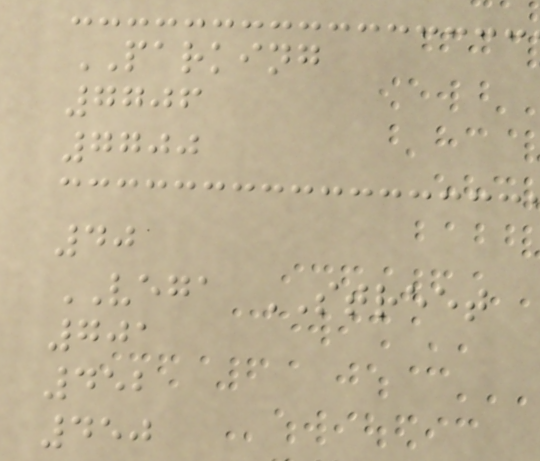PARKING
7706
7700
40
VEGA STREET
701
452
450
